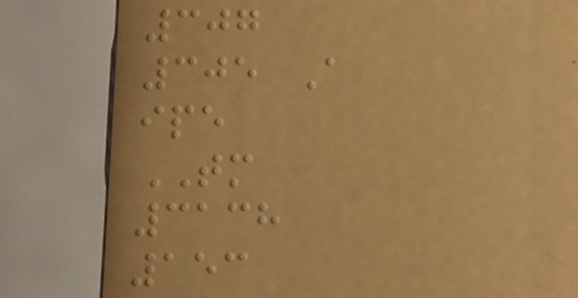307
305 A
ipe
TM
3138
153
